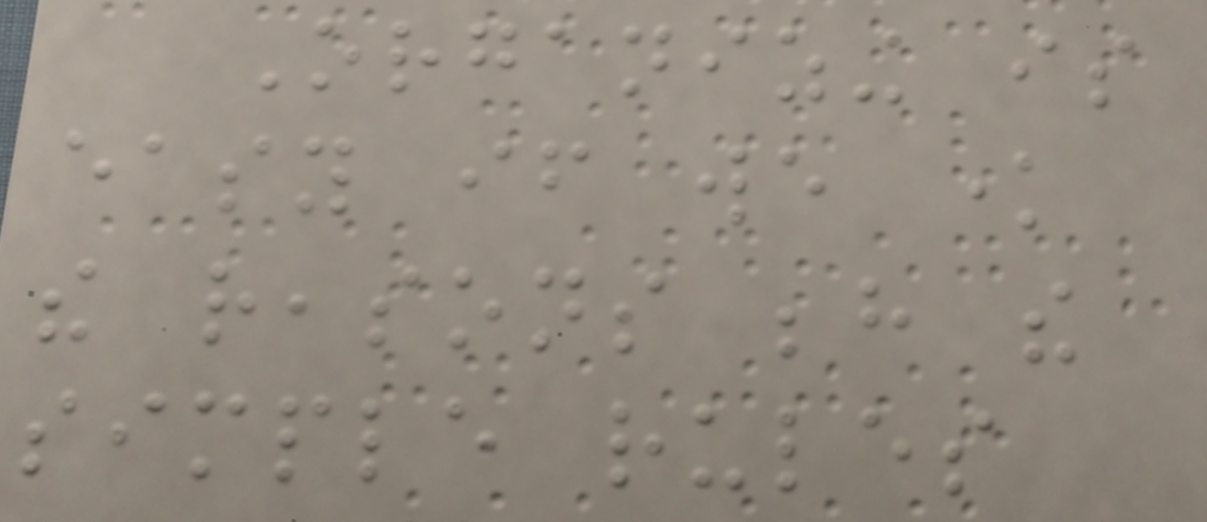Organizing is
easy if we know
the reasons behind the
simple rules
